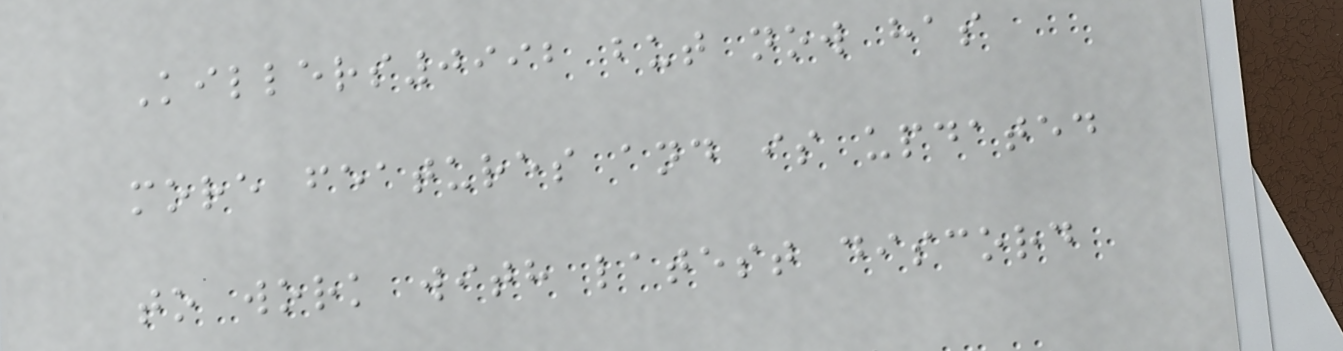Killers0992 but now has
more features and is updated
to work with latest discord
